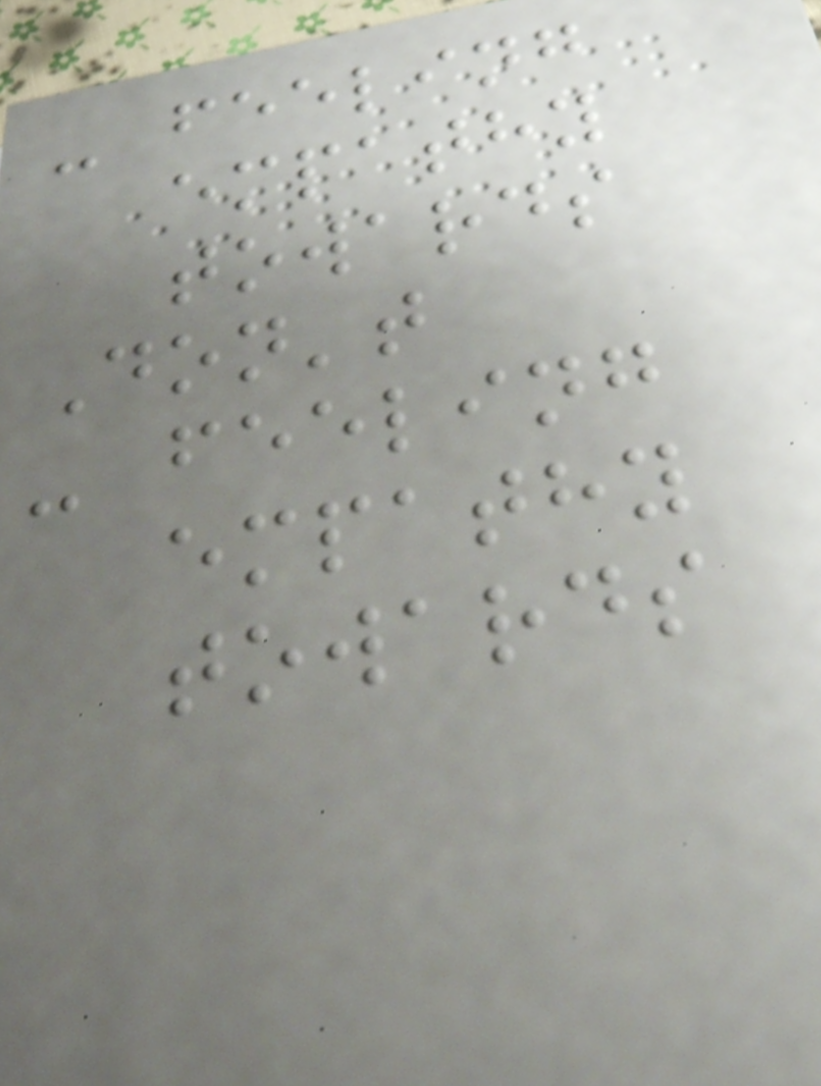- feeling
empathy
towards
Don't
- feeling
empathy
towards
